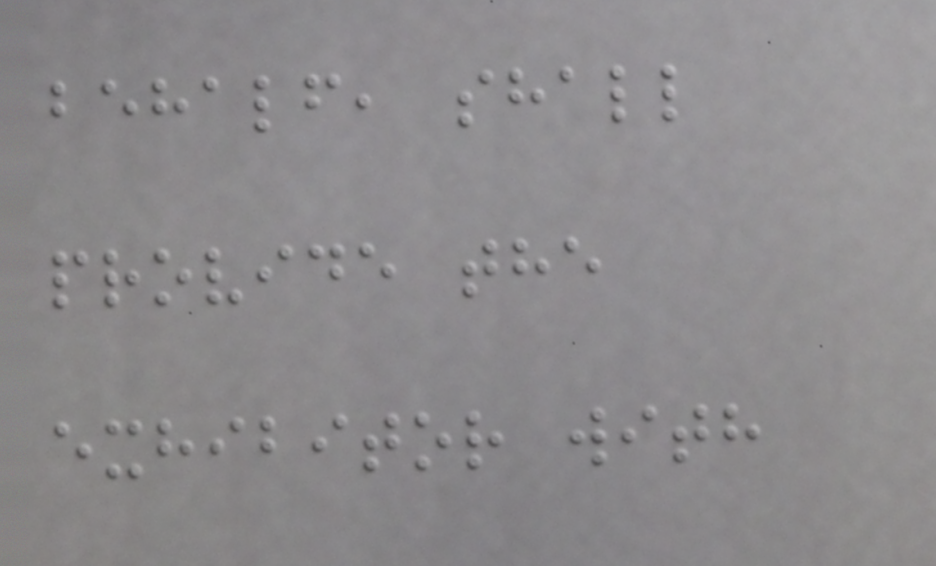behalf, shall
provide the
exhibitor with
